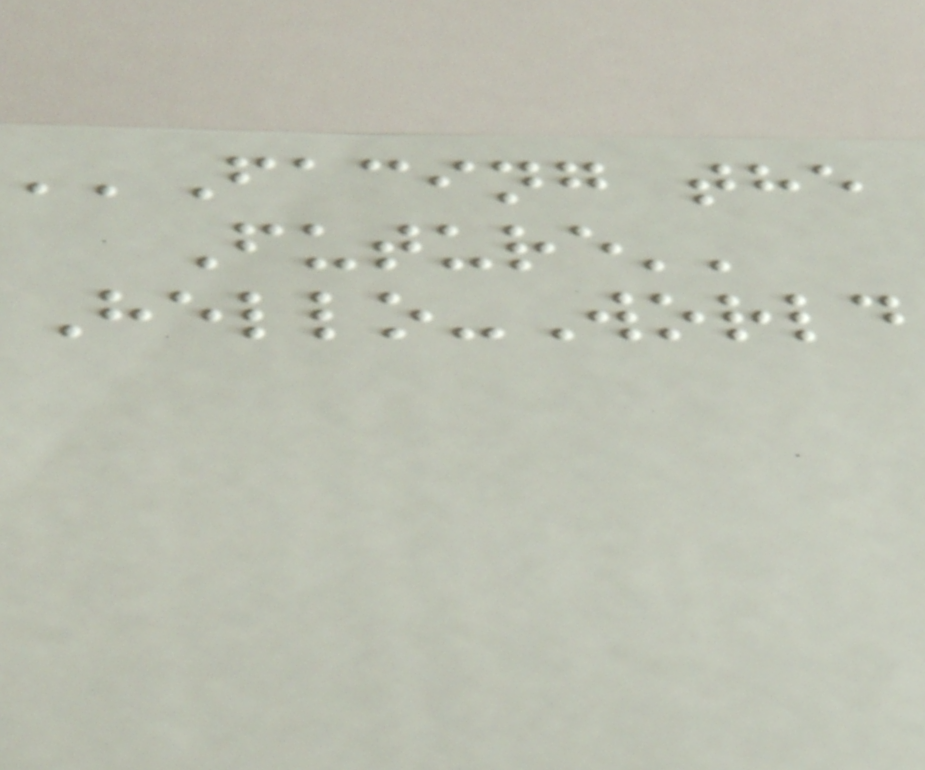''Facing the
Future''
Hello-World
